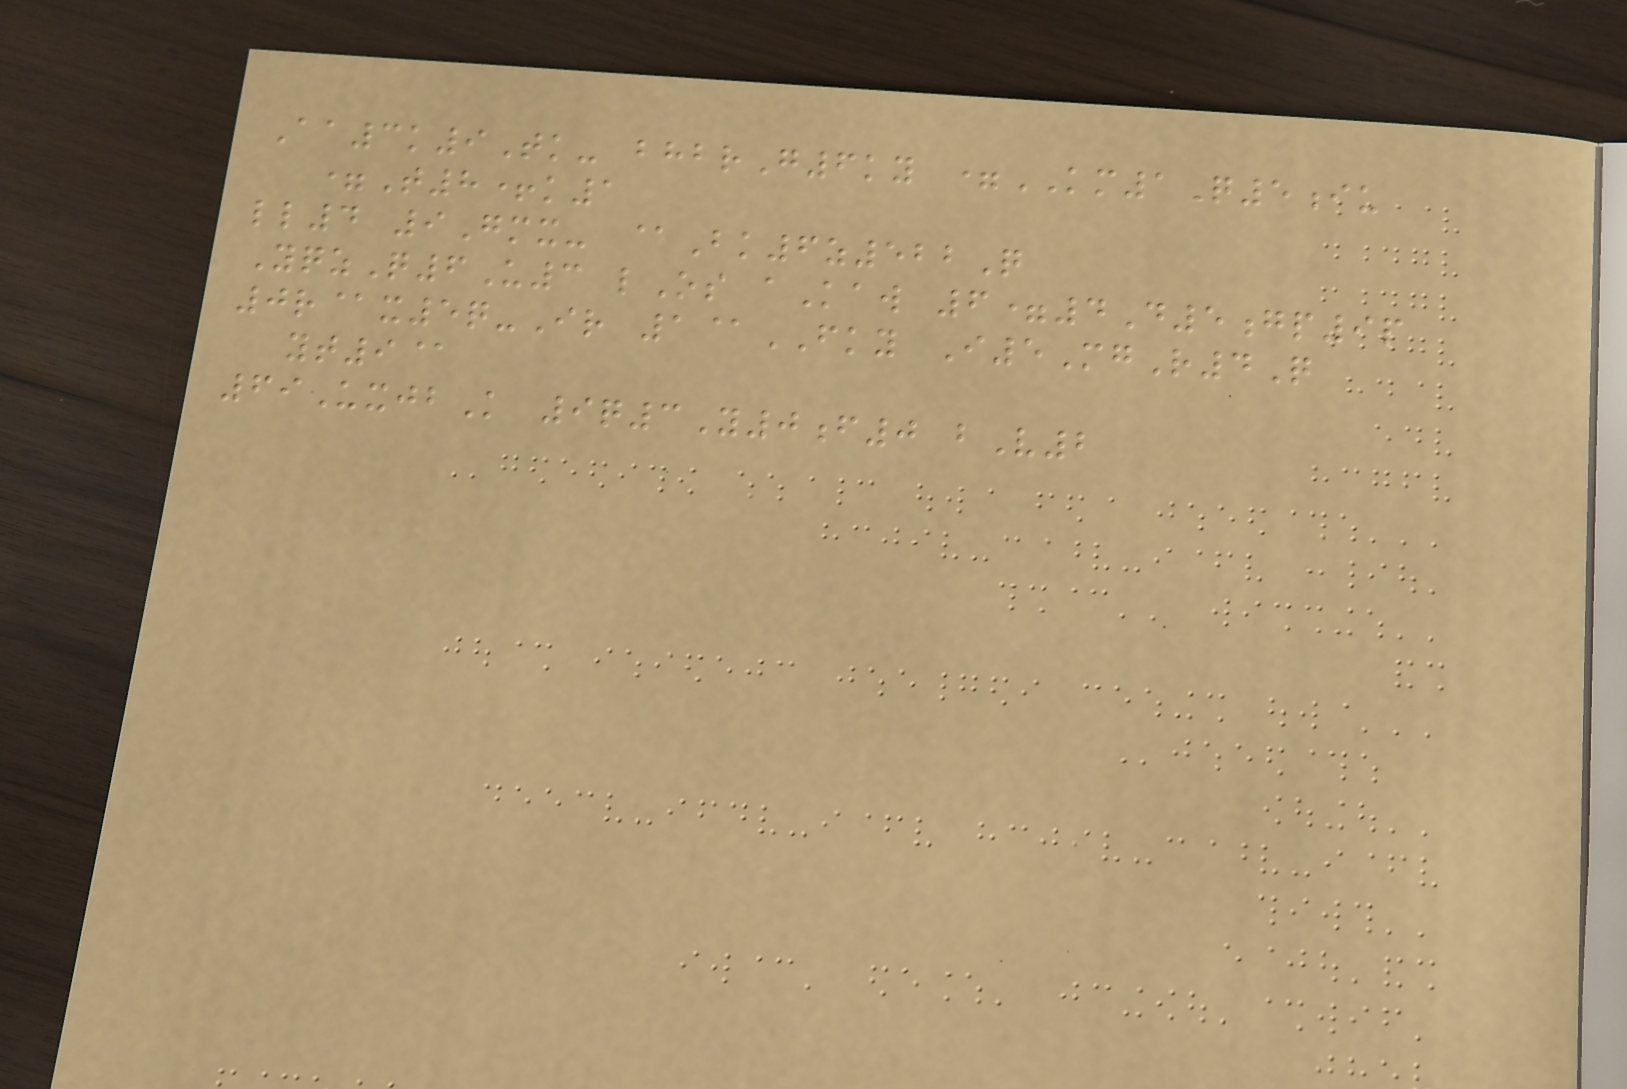Aa3k9Tk- bhbrG6ky =KM1Q5iu
=T8+k1
ll4 9Gmx- @Bk6z522Q
YqzQ6U3 lOs aKaw 6=4D5gp9p
0r@x5q-Ir 1@FKY I5MgR4Q
yt9@
69UxjbK 9q3Y0f0 bV2
